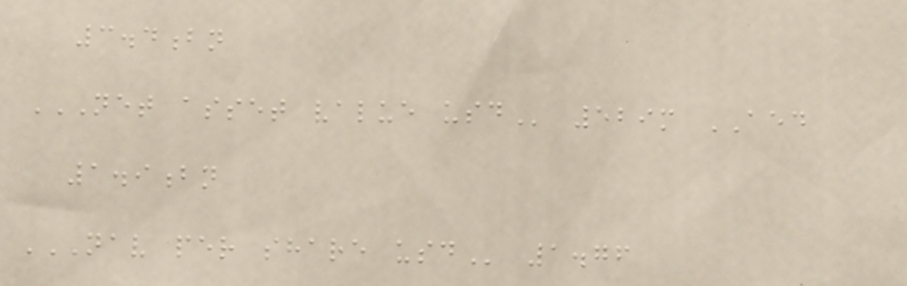3.4bn
NET ASSET VALUE USD 529m AED
1.9bn
NAV PER SHARE USD 1.76
